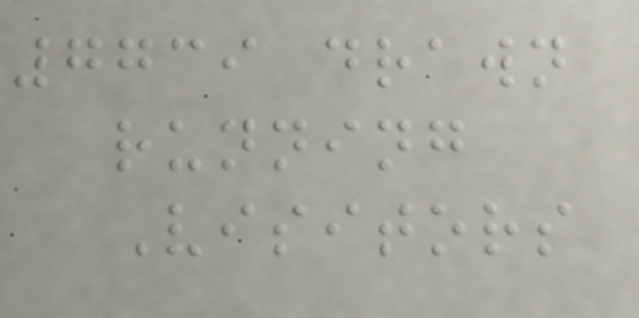7739 drawn
running
Visitors
